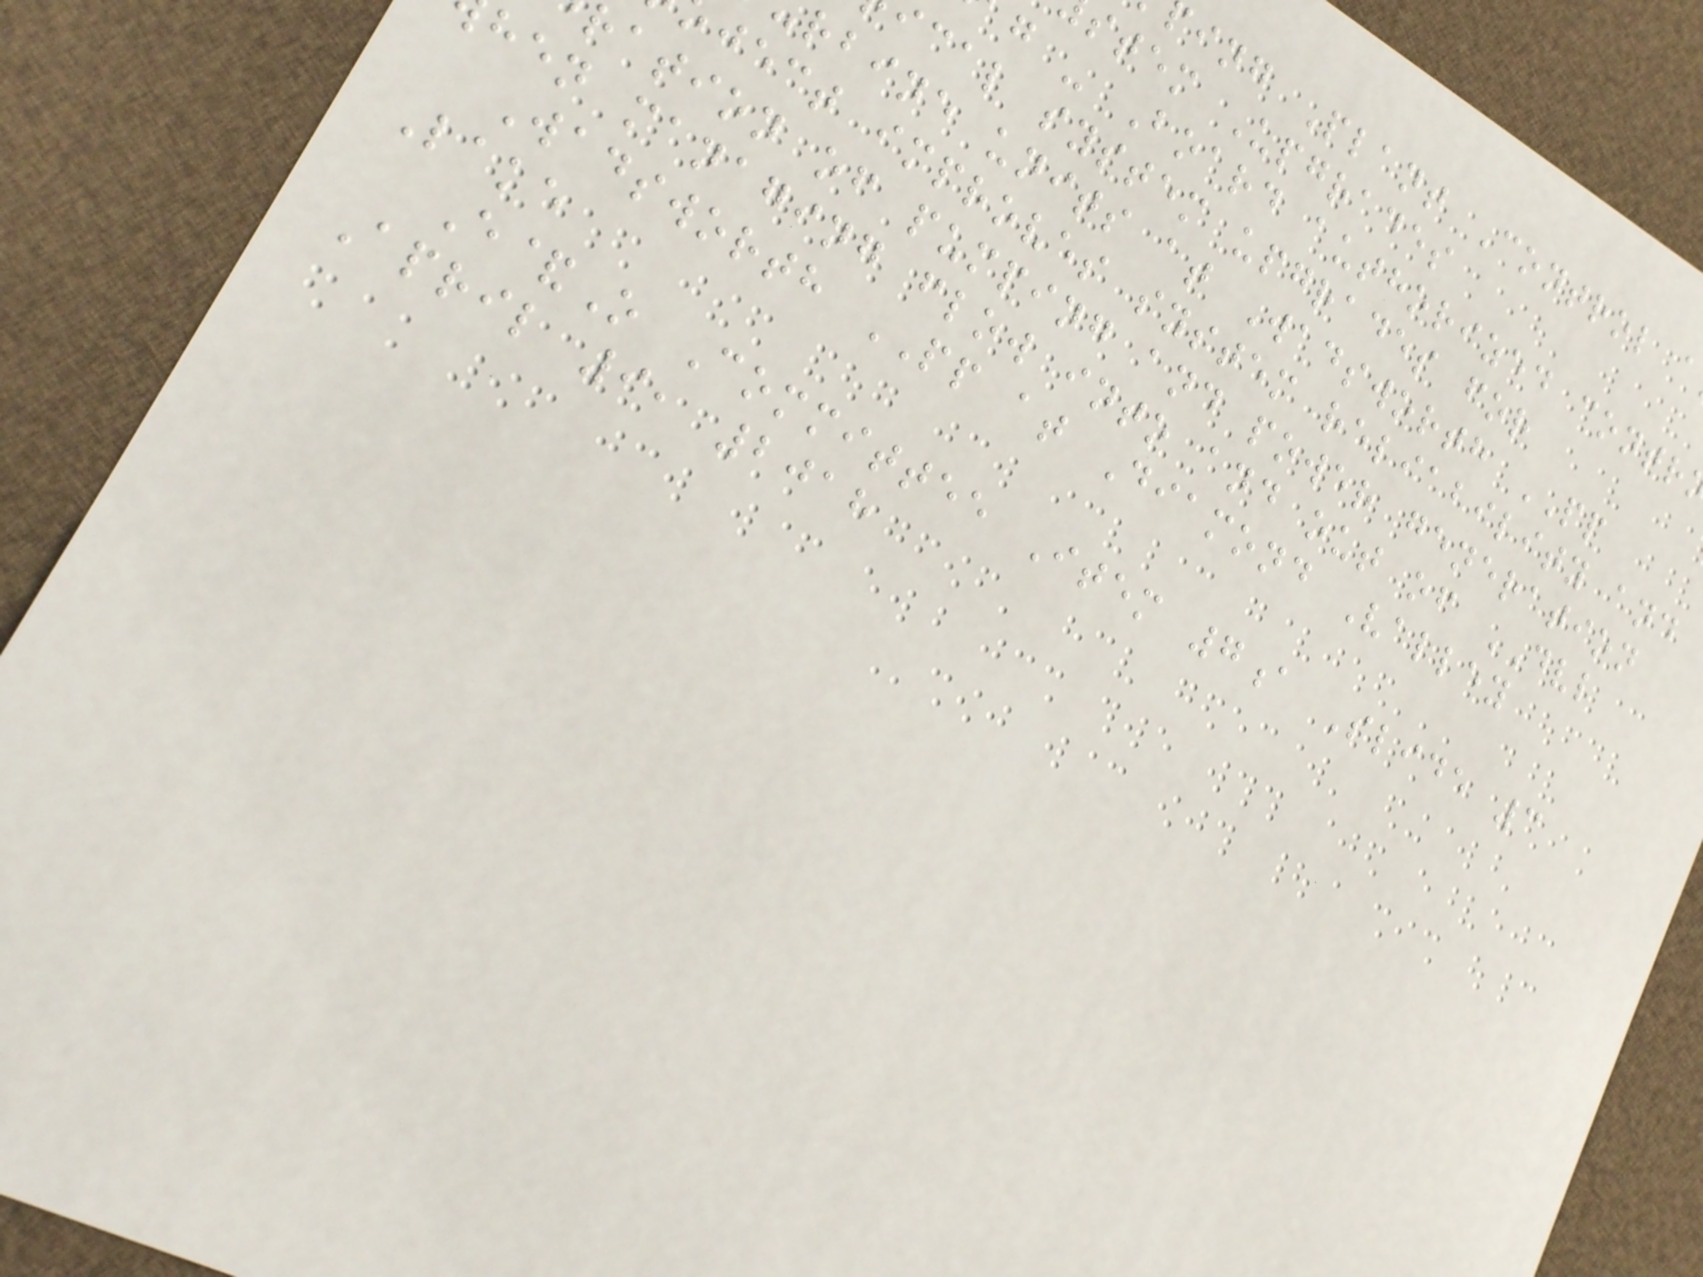ing Plant Control a
stem Upgrades
g - Board authorized contr
ical system upgrades for
rbine units at Wadsworth PP
ject improves system reliability and
ration of pumping and power generation
hen managing flow into and out of DVL
Wadsworth PP at Diamond Valley
Lake
E&O Committee Item 7a Slide 3
April 9, 2018
